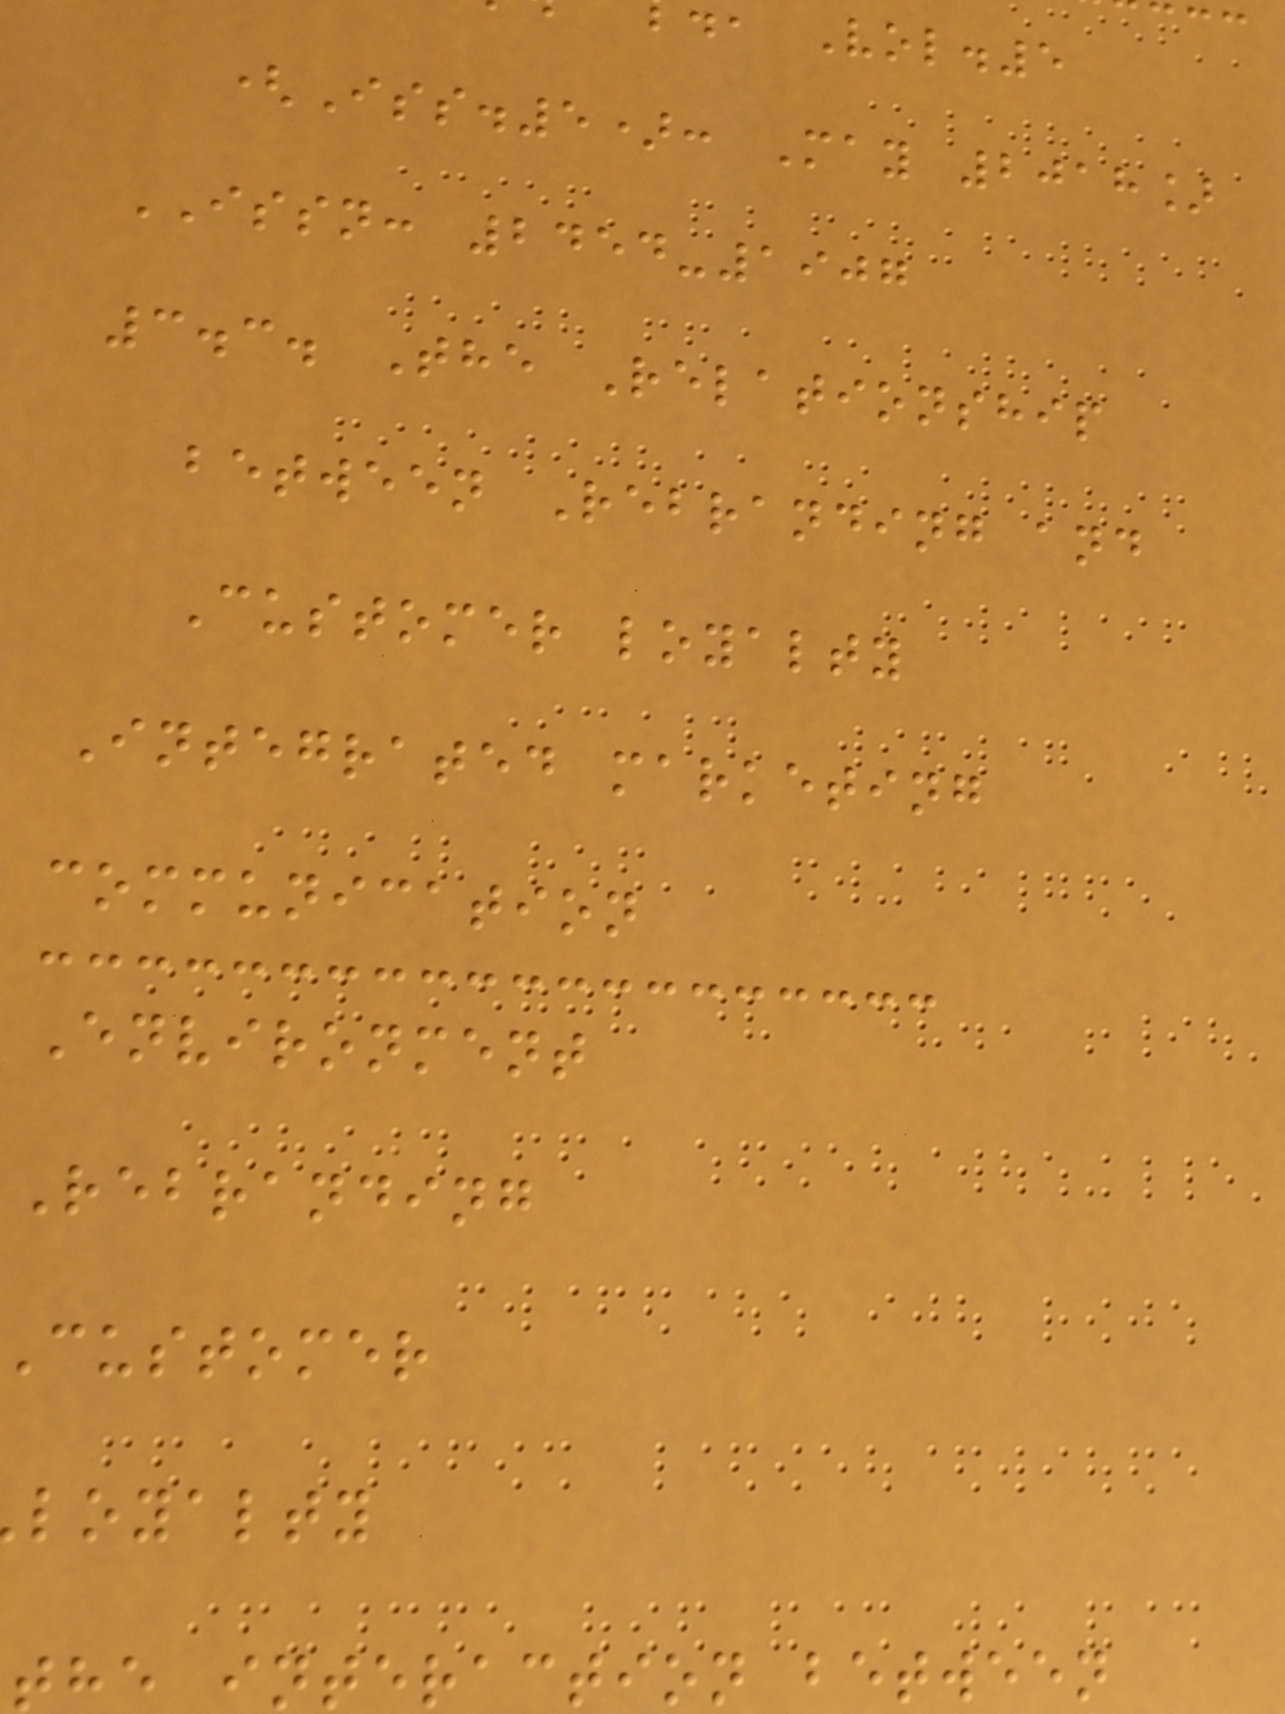, Vol.5
(Iss.5): May 2018]
ISSN: 2454-1907
3.3. The Relationship
between Rebranding and
Customer loyalty
Integrated marketing
communication
Environment
Rebranding
customer
loyalty
the interaction between
